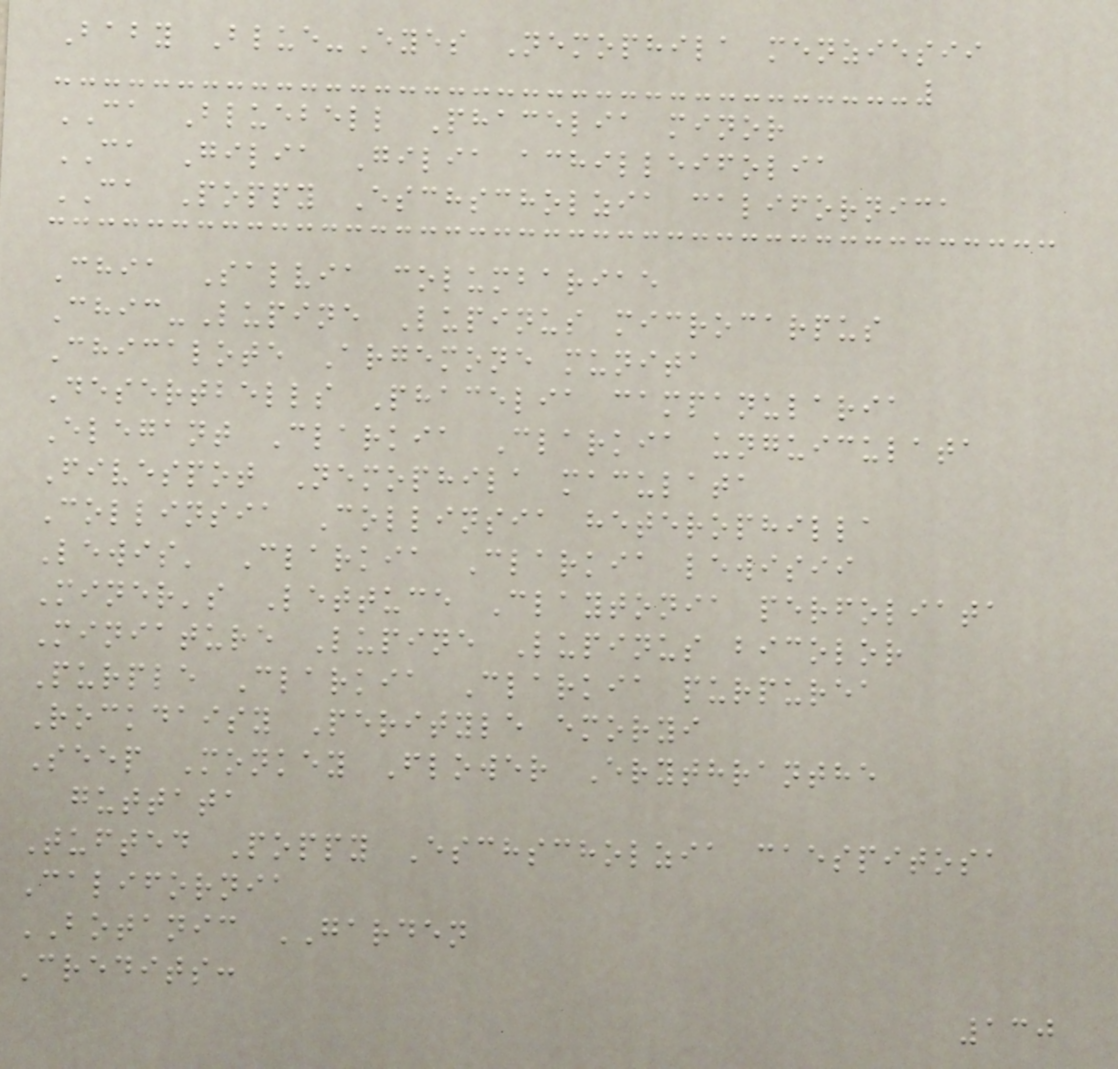Baby Blue-Eyes Nemophila menziesii
CA Bluebell Phacelia minor
CA Gilia Gilia achilleifolia
CA Poppy Eschscholzia californica
Chia Salvia columbariae
Chic-Lupine Lupinus microcarpus
Chicalote Argemone munita
Desertbells Phacelia campanularia
Elegant Clarkia Clarkia unguiculata
Fivespot Nemophila maculata
Collinsia Collinsia heterophilla
Lewis' Clarkia Clarkia lewisii
Miner's Lettuce Claytonia perfoliata
Miniature Lupine Lupinus bicolor
Purple Clarkia Clarkia purpurea
Rockdaisy Perityle emoryi
Seep Monkey Flower Erythranthe
guttata
Tufted Poppy Eschscholzia caespitosa
California
BOTANIC GARDEN
Credits:
130
